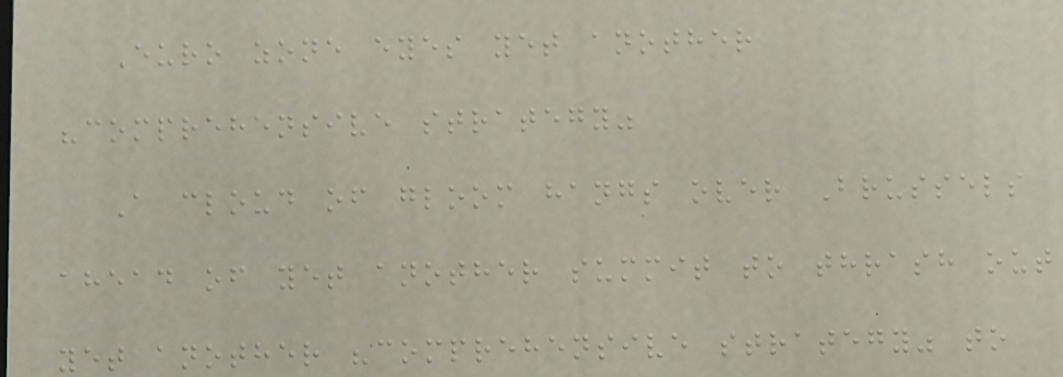Euro zone eyes yet another
"comprehensive strategy"
A cloud of gloom hangs over Brussels
ahead of yet another summit to thrash out
yet another "comprehensive strategy" to
